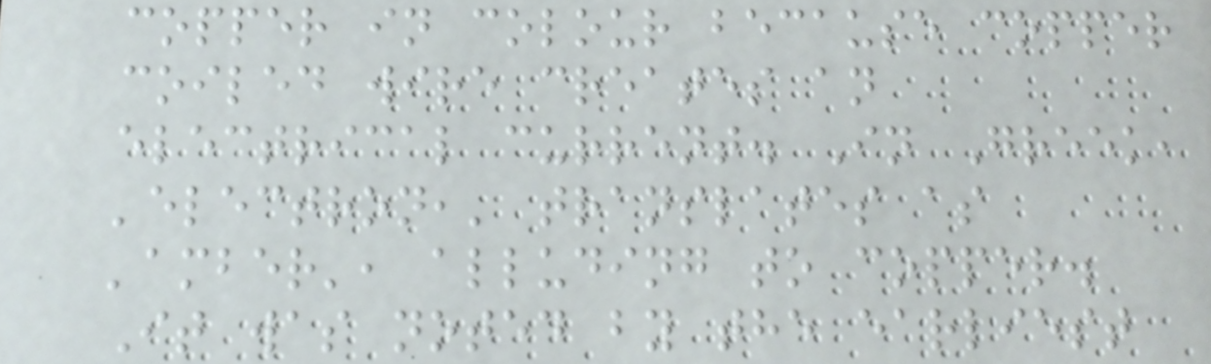copper in colour because copper
coiled wire creates an
electrical current. In Greek,
'electron,' translates as
'amber', alluding to copper.
It was noted by the earliest
